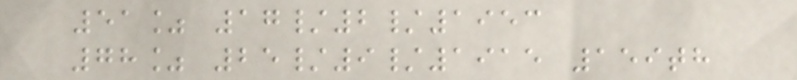51% 17/2/1953
78% 25/9/1915 159th
